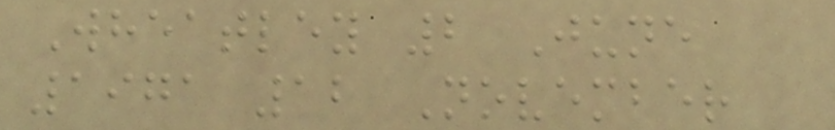Wheatley 2 June
1971 12 November
